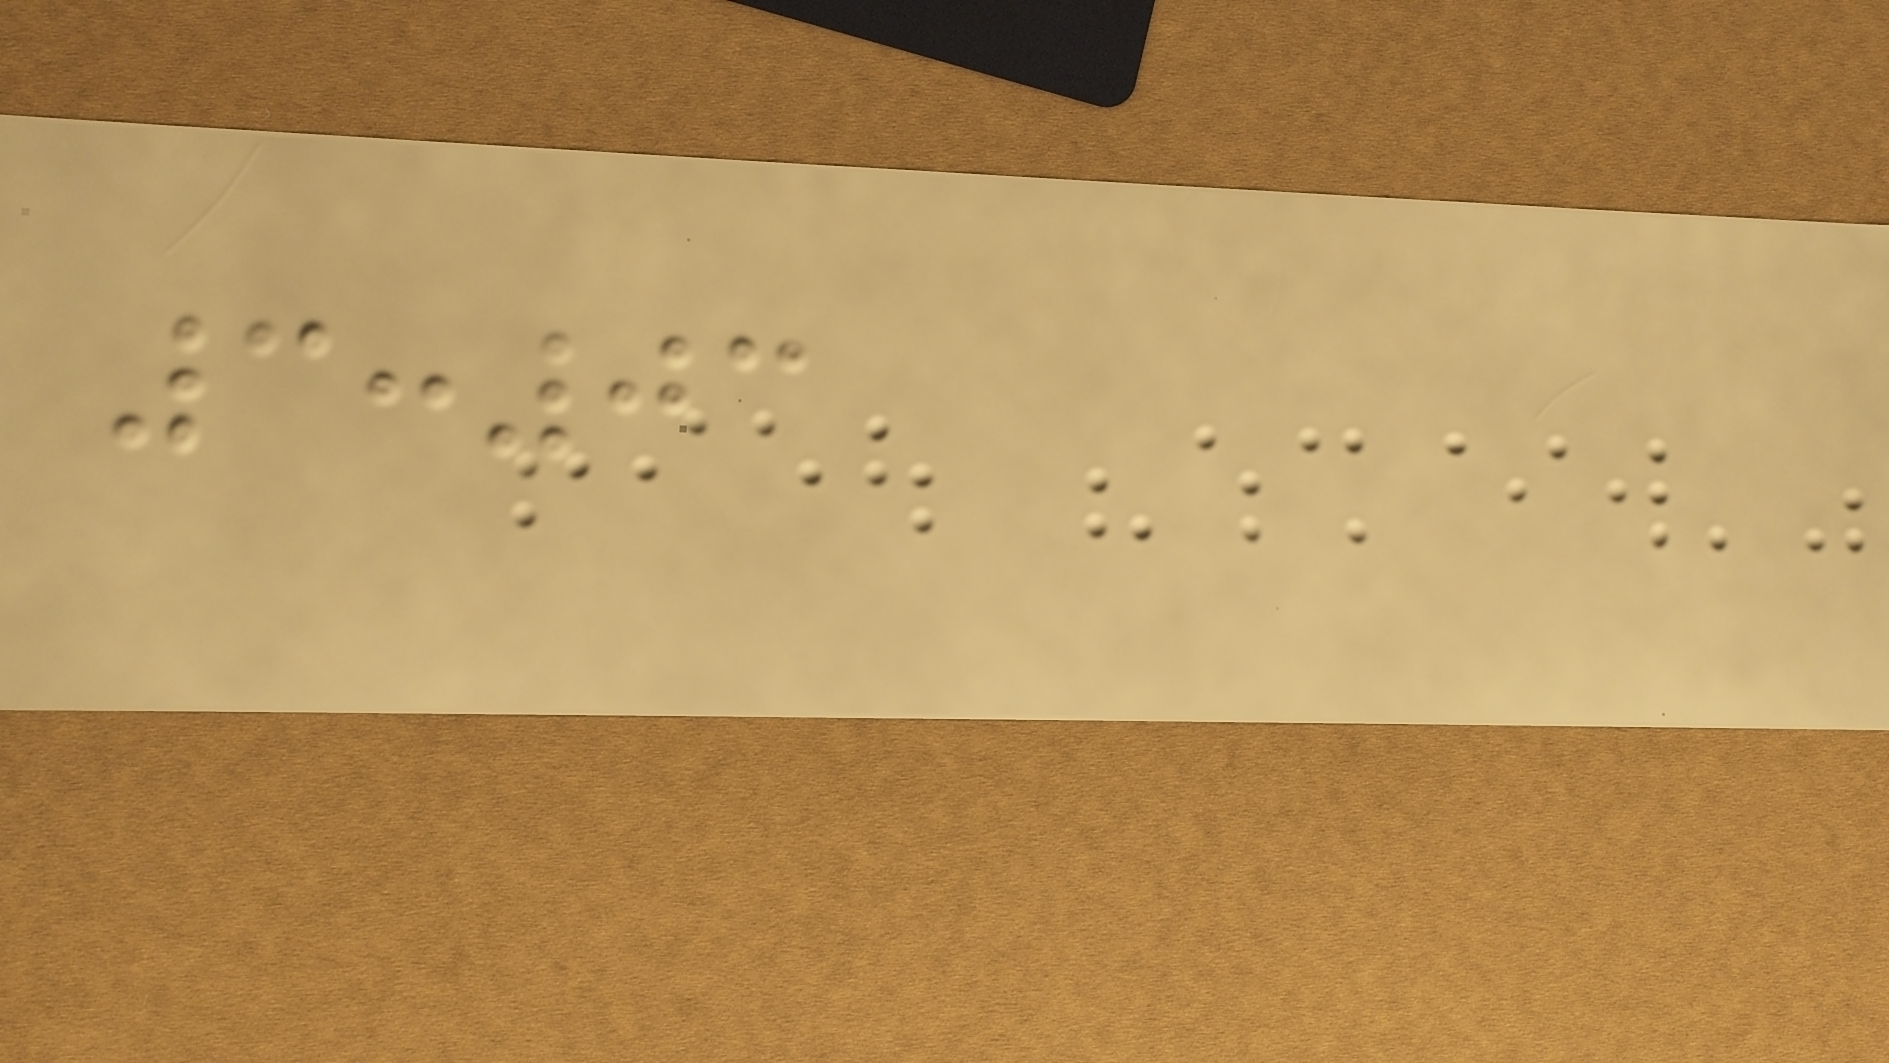3:03
